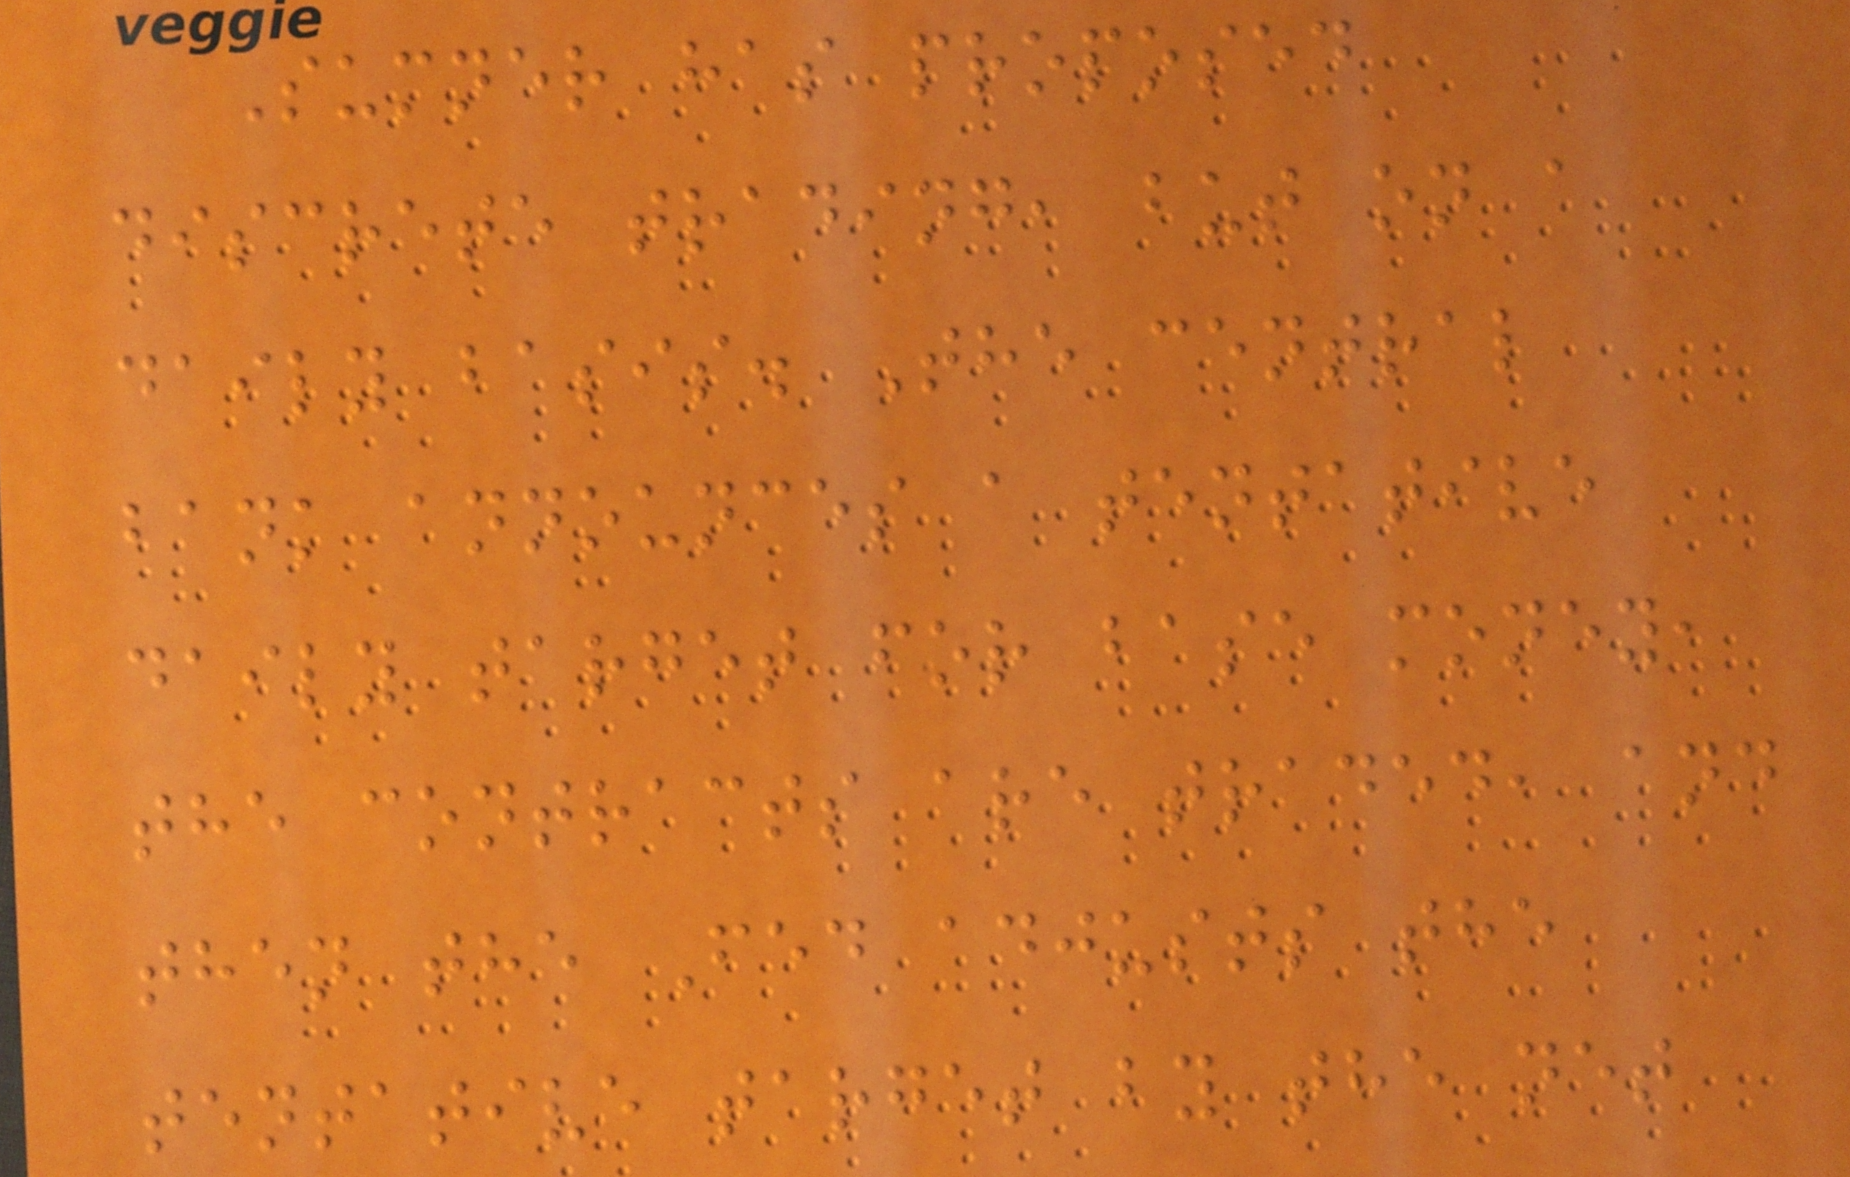Sumner has proposed
discrete trading, but on a
daily basis. The central
bank announces a tentative
daily target for base money,
the contracts are traded, and
then the Fed adjusts the
tentative target by the net
